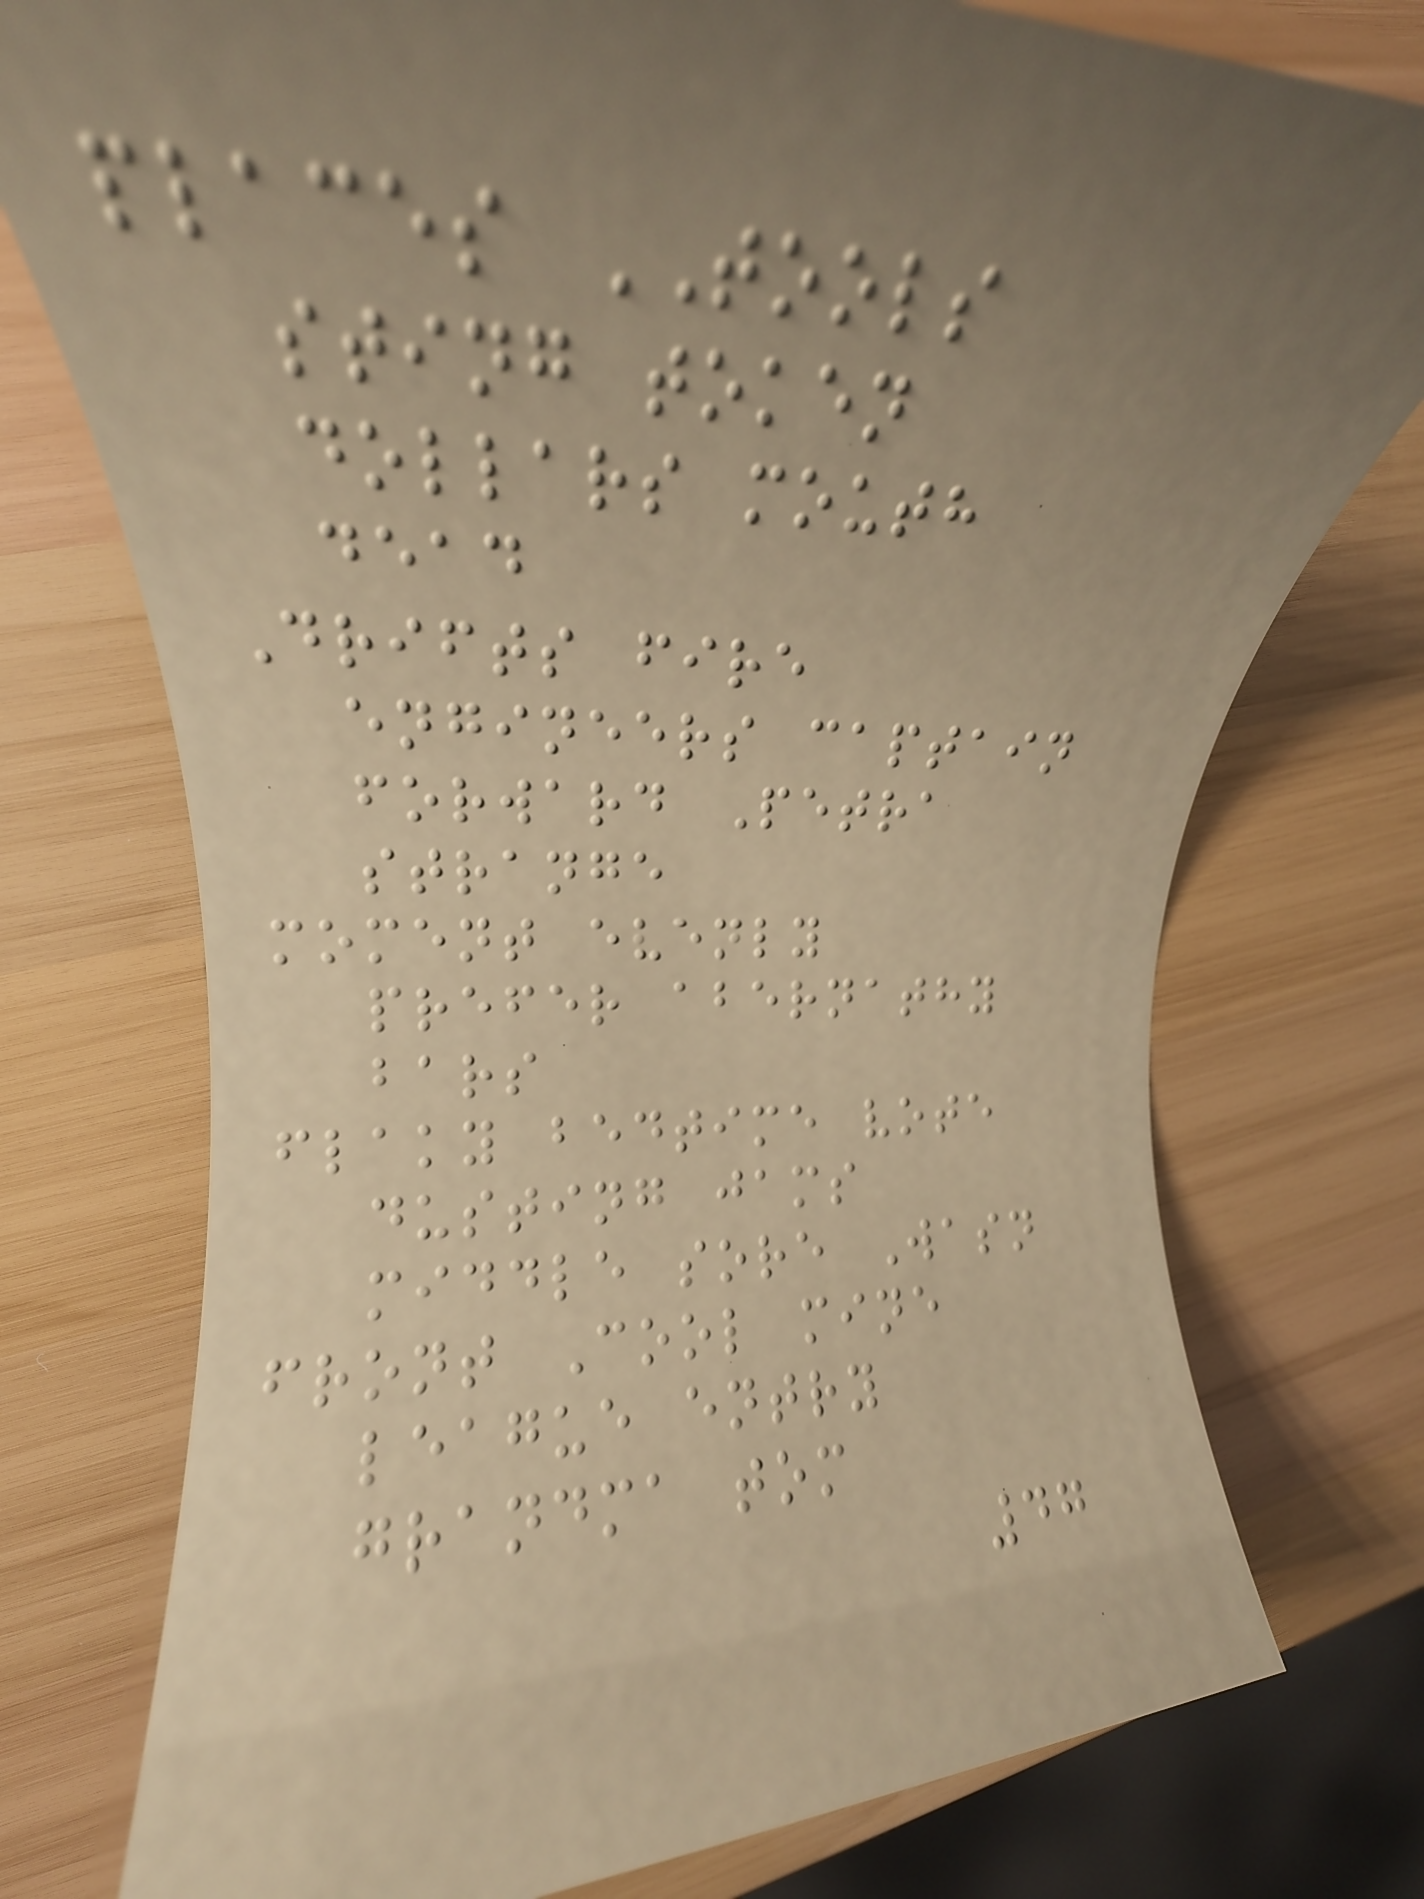places TOOLS
sting token
dollars mouth
dead
Drifts fire
engineers captain
forward Petra
strange
moment evenly
prefer abernathy
bars
flaky bedtime vote
dusting jams
middle sore Wasn
front Cool mine
league entry
grandma tom
47
